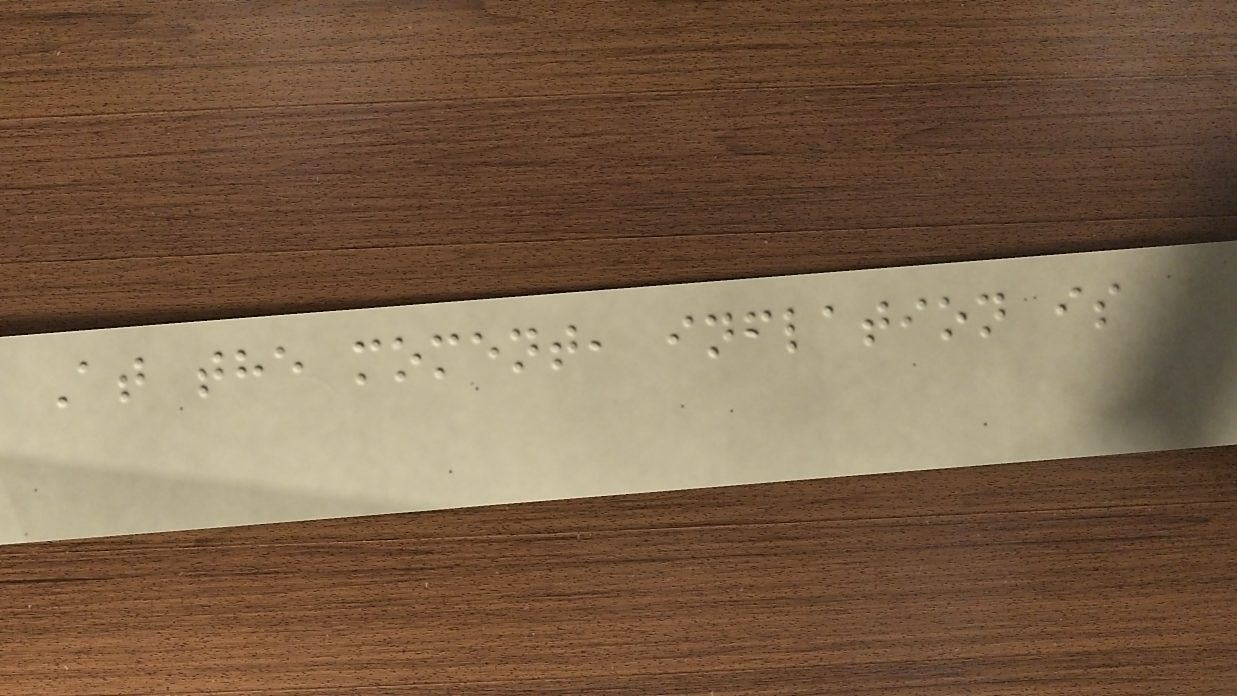At the moment, inflation is
